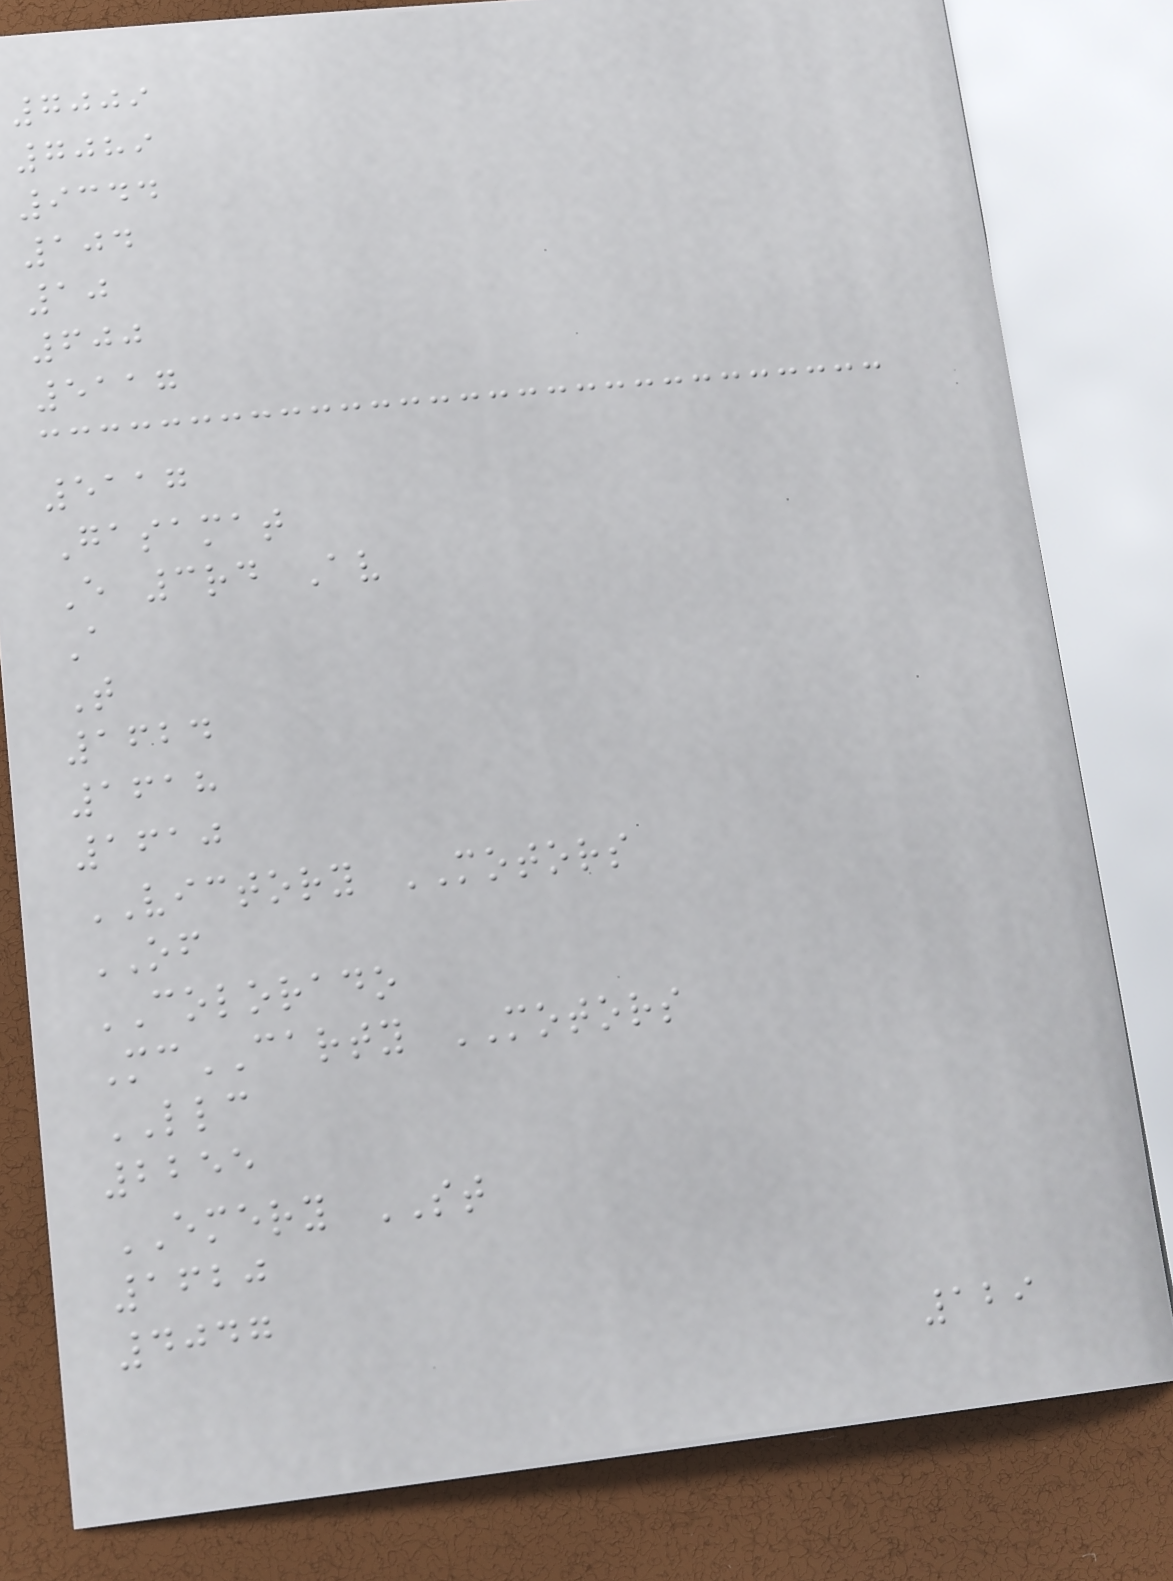7009
7089
9344
104
10
600
5117
5117
Gasamat
E 3rd Av
A
T
1624
1618
1610
VICTORY MOTORS
OF
COLORADO
McCARTY MOTORS
LLC
2255
EMERY ST
1620
4047
129
